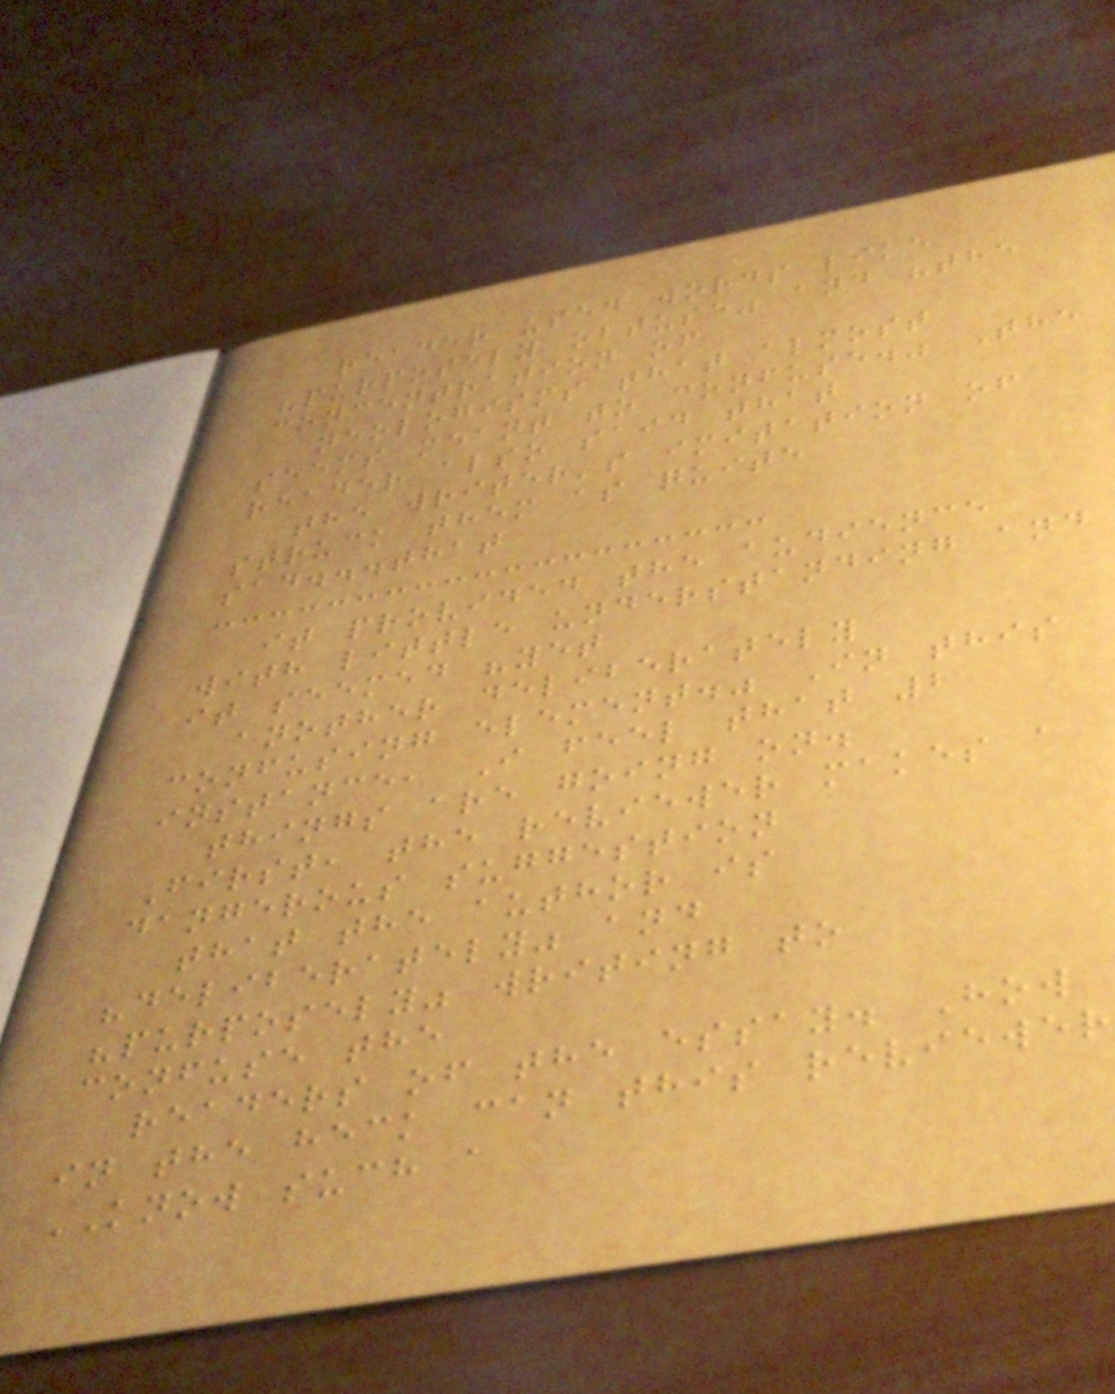reader used words like
"purposely obtuse" and "the
concentration of
neologisms that almost
seems meant to confuse." The
reader also said that
the writer's imitation of
struck them as quite
sad...that
it provided the audience
with little understanding and
it seemed "yet
another deliberately
confusing element." In this
instance, I feel that 2
things are going on.
First, the reviewer makes a
dangerous suggestion
that the author is
"deliberately" and
"purposely" writing to
confuse the
readers of the essay. How
in the heck can this reviewer
KNOW such a
